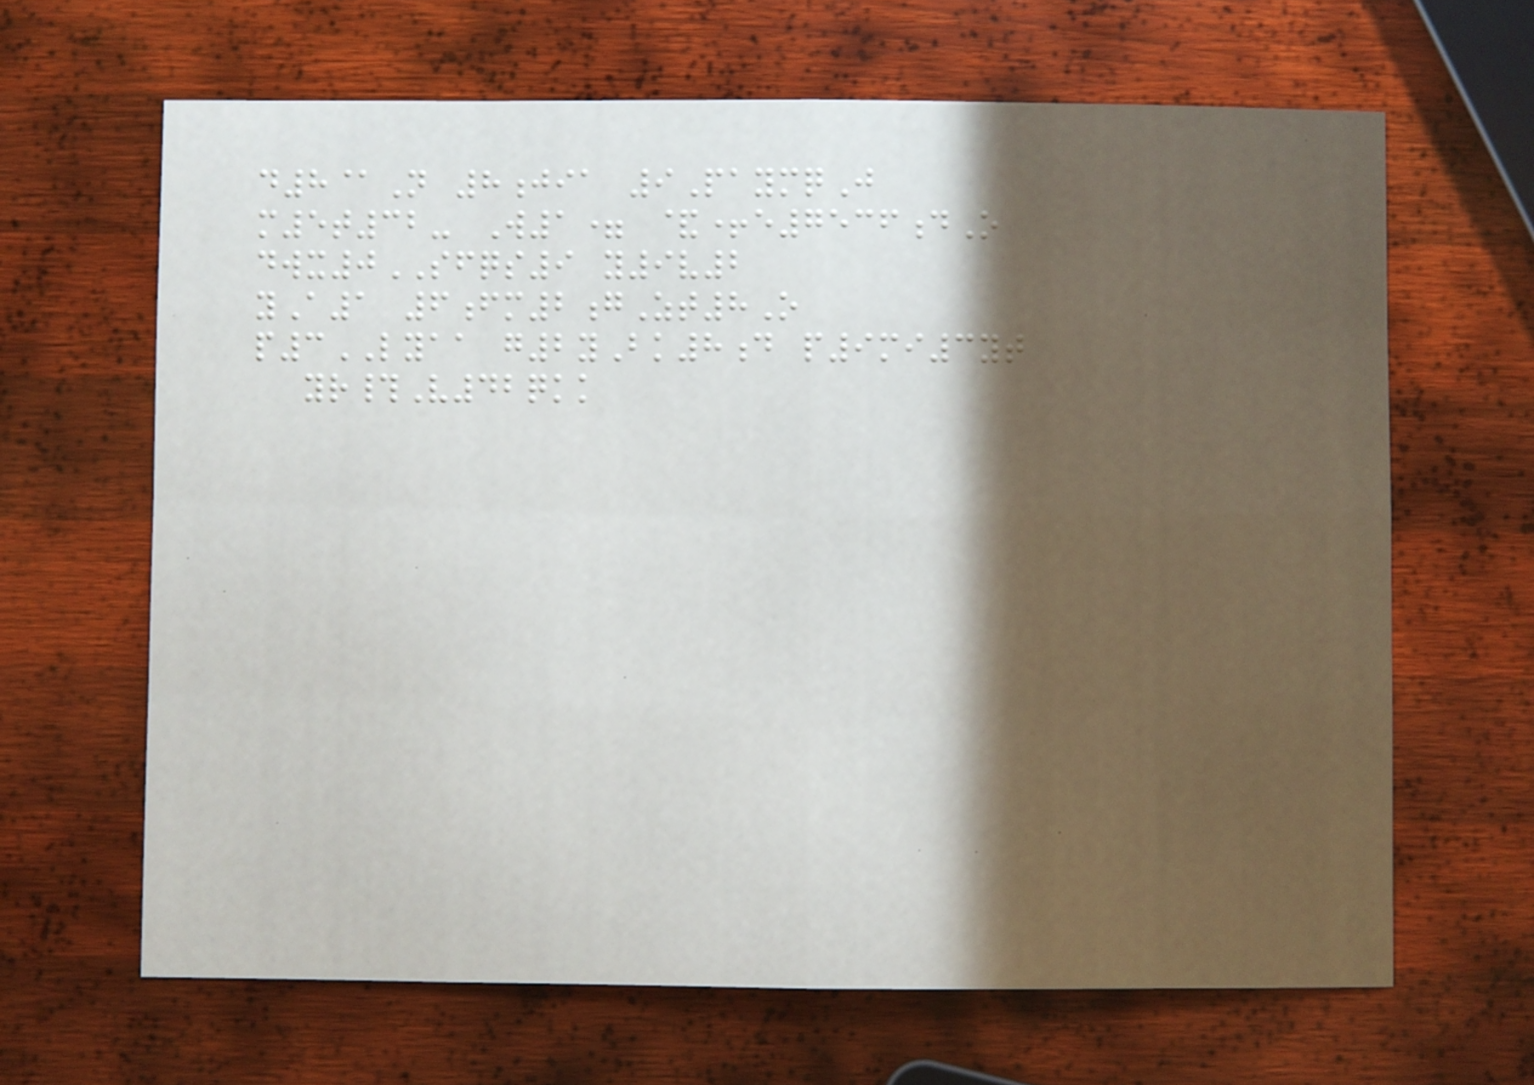d8@N 8jia 9PaymqJ
m5t32- W1= &+e7536dO
dwx0SFQS9 y9v2
yA1 6fm2gZt8O
p3LYAA g2yBk8d p9mi3yt
yr#V42qkk
